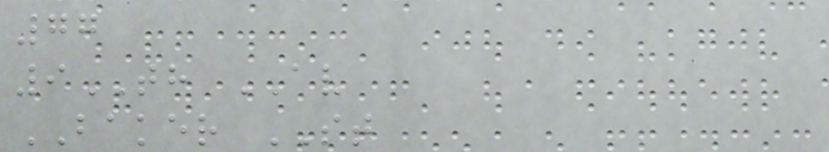77
9TH AV
BAKER ST
